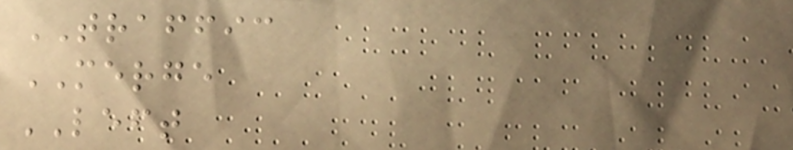TRAFFIC
MERGE
LEFT
